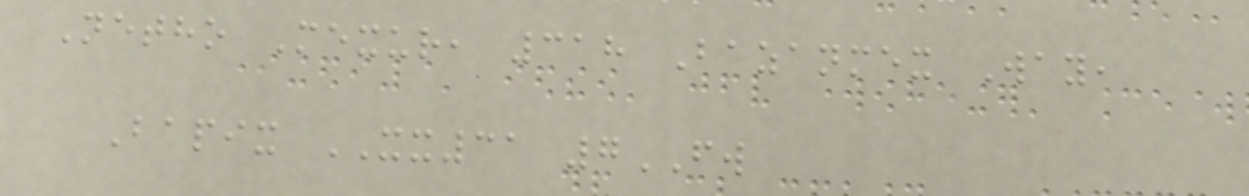Netho Mexur, 318 Bazanmex Way,
Bapix XX31 7FW
